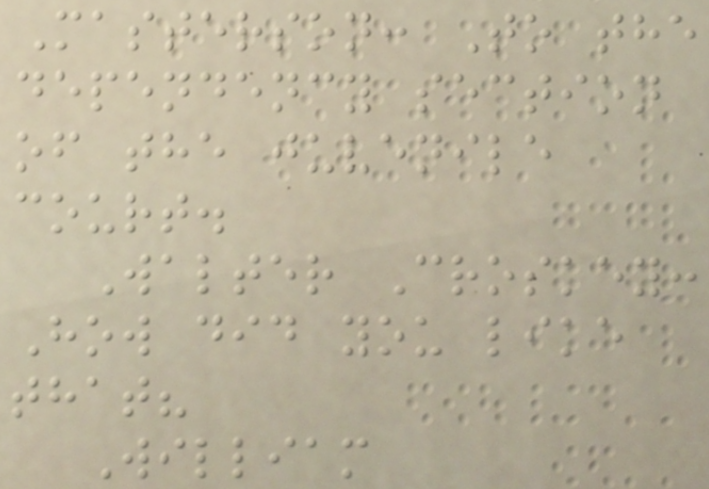Masterson: To the
dependency section
of the juvenile
court.
Walter Croskey:
How did you like
that?
William
